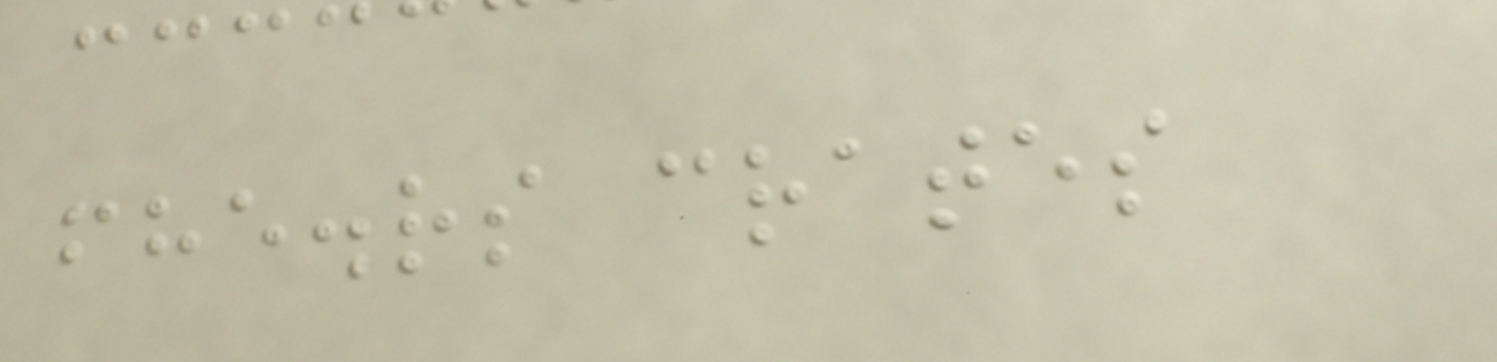fhe.rs crates
